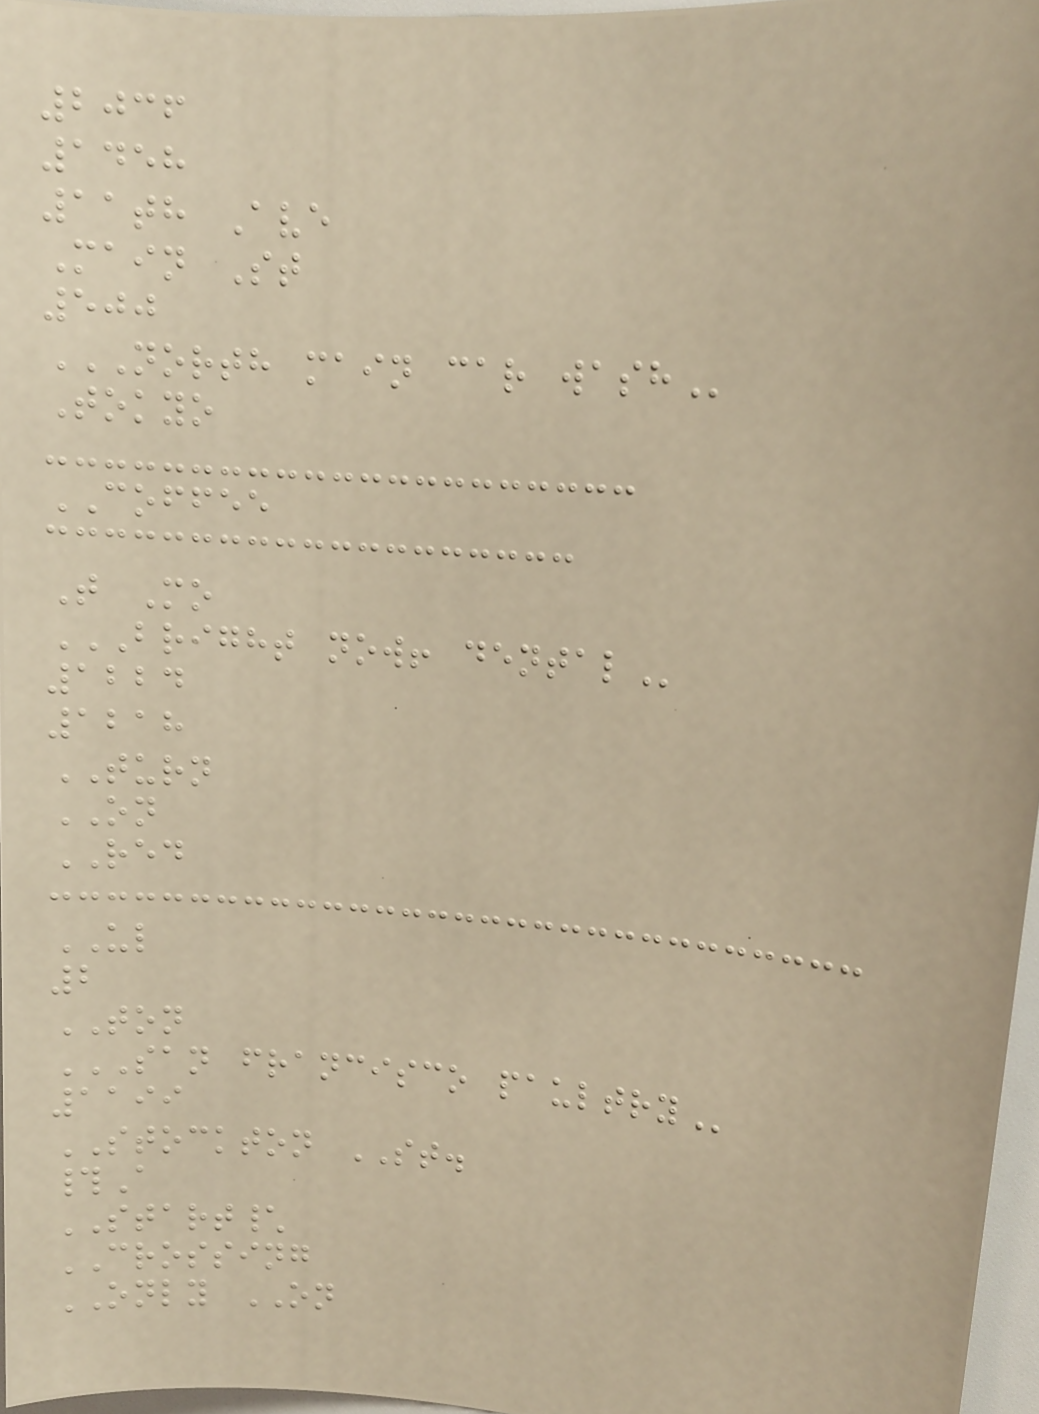2036
1458
11th Ave
Main St
500
NORTH MAIN CAR WASH
Tokyo
COFFEE
T Mo
BRIGHT NOW! DENTAL
1224
1218
TURN
ON
RED
UL
2
TON
SAN FRANCISCO PAULTRY
1199
STOCKTON ST.
#A
START\
CROSSING
ONLY ON
